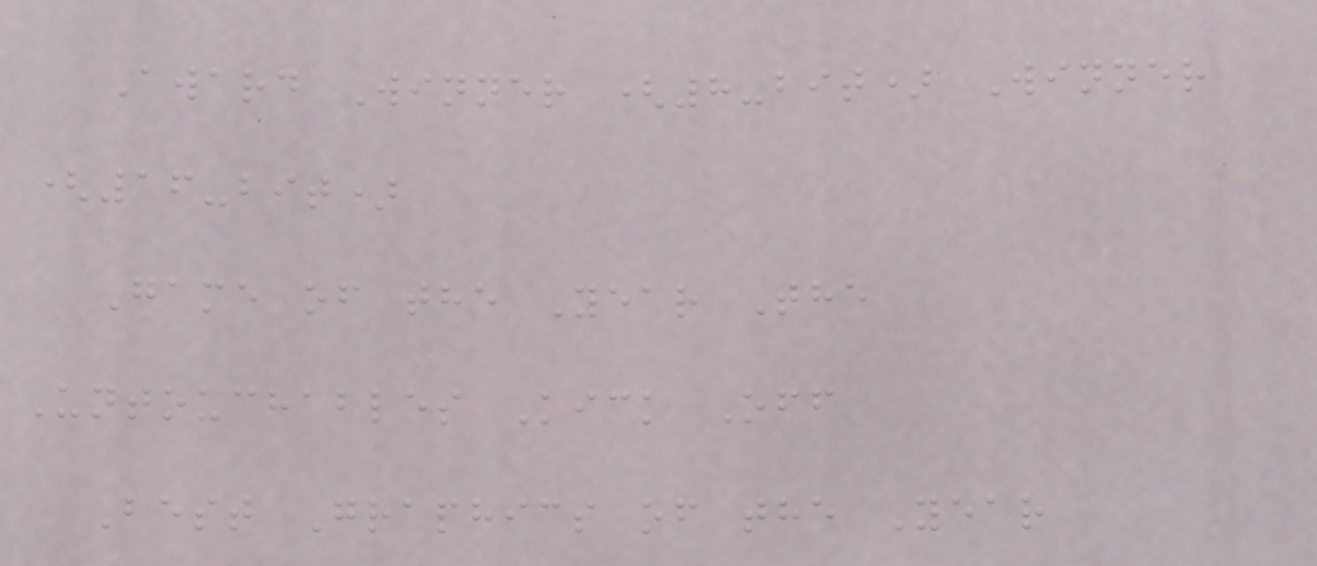Award Winner (8-bit) Winner
(16-bit)
Game of the Year The
Untouchables Kick Off
Best Graphics of the Year
